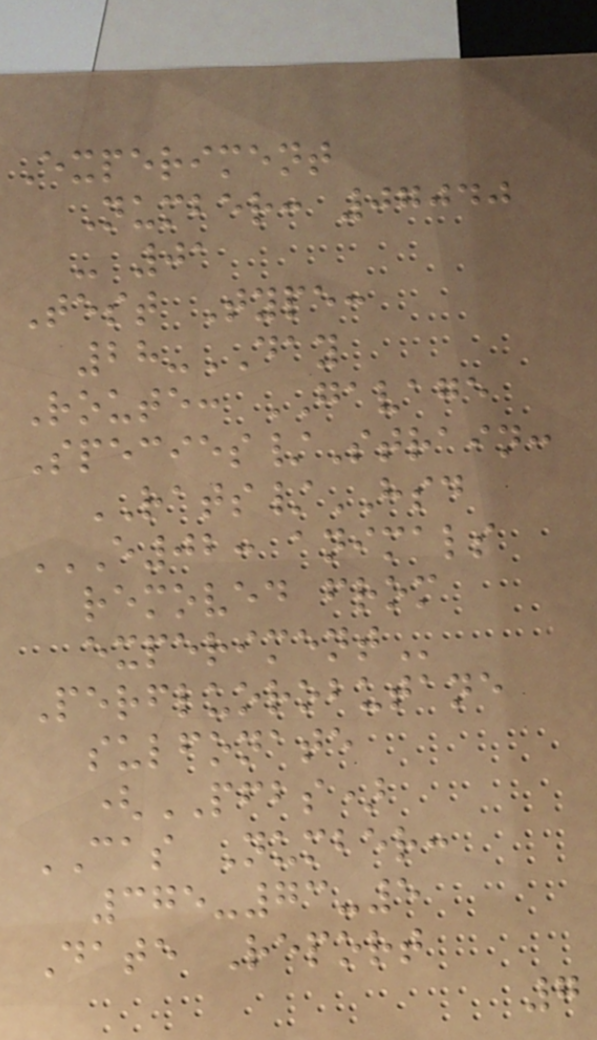Experiment
Number: 07040
- 01
Test Type:
28-DAY
Route: GAVAGE
Species/Strain:
RATS/HSD
E02: ANIMALS
REMOVED FROM
EXPERIMENT
Perfluorobutane
sulfonate
(PFBS)
CAS Number:
375-73-5
Date Report
7
